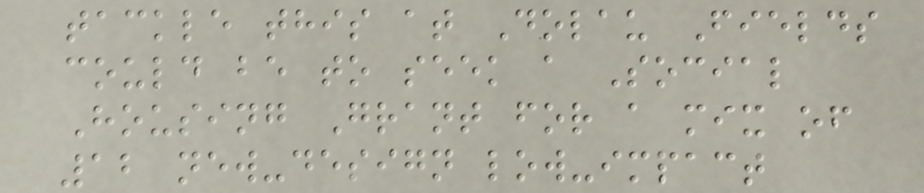tackle this at Dolau Fields
could be to seek a Social
Housing Grant for a mix of
12 new-design low-impact
